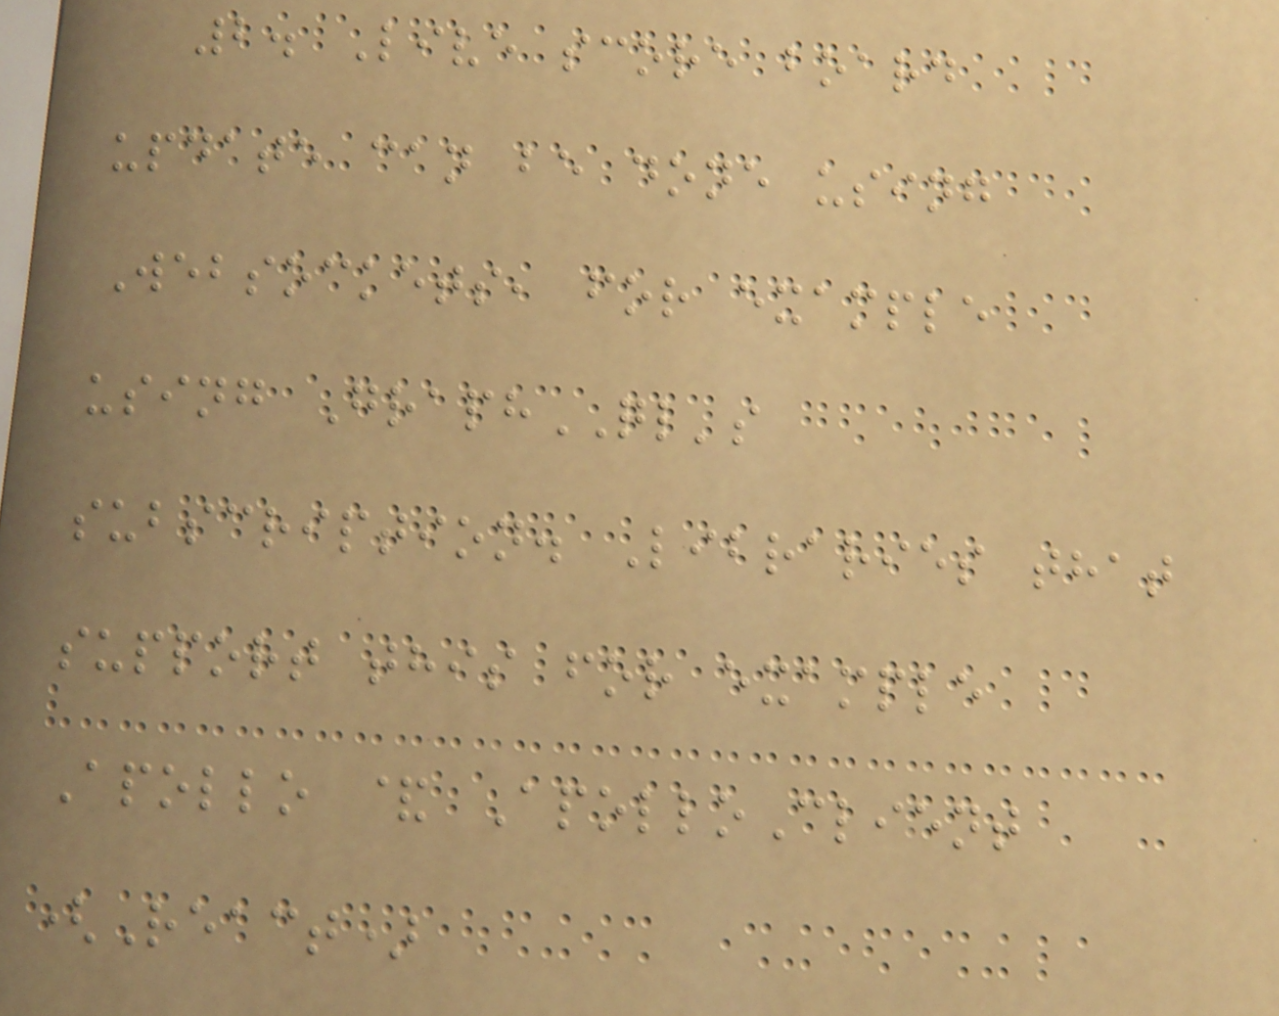2. Live score board
update can be done using
Websockets, for example
using GraphQL's
subscription. Libraries that
support this for example
Apollo & ApolloClient
(React)
